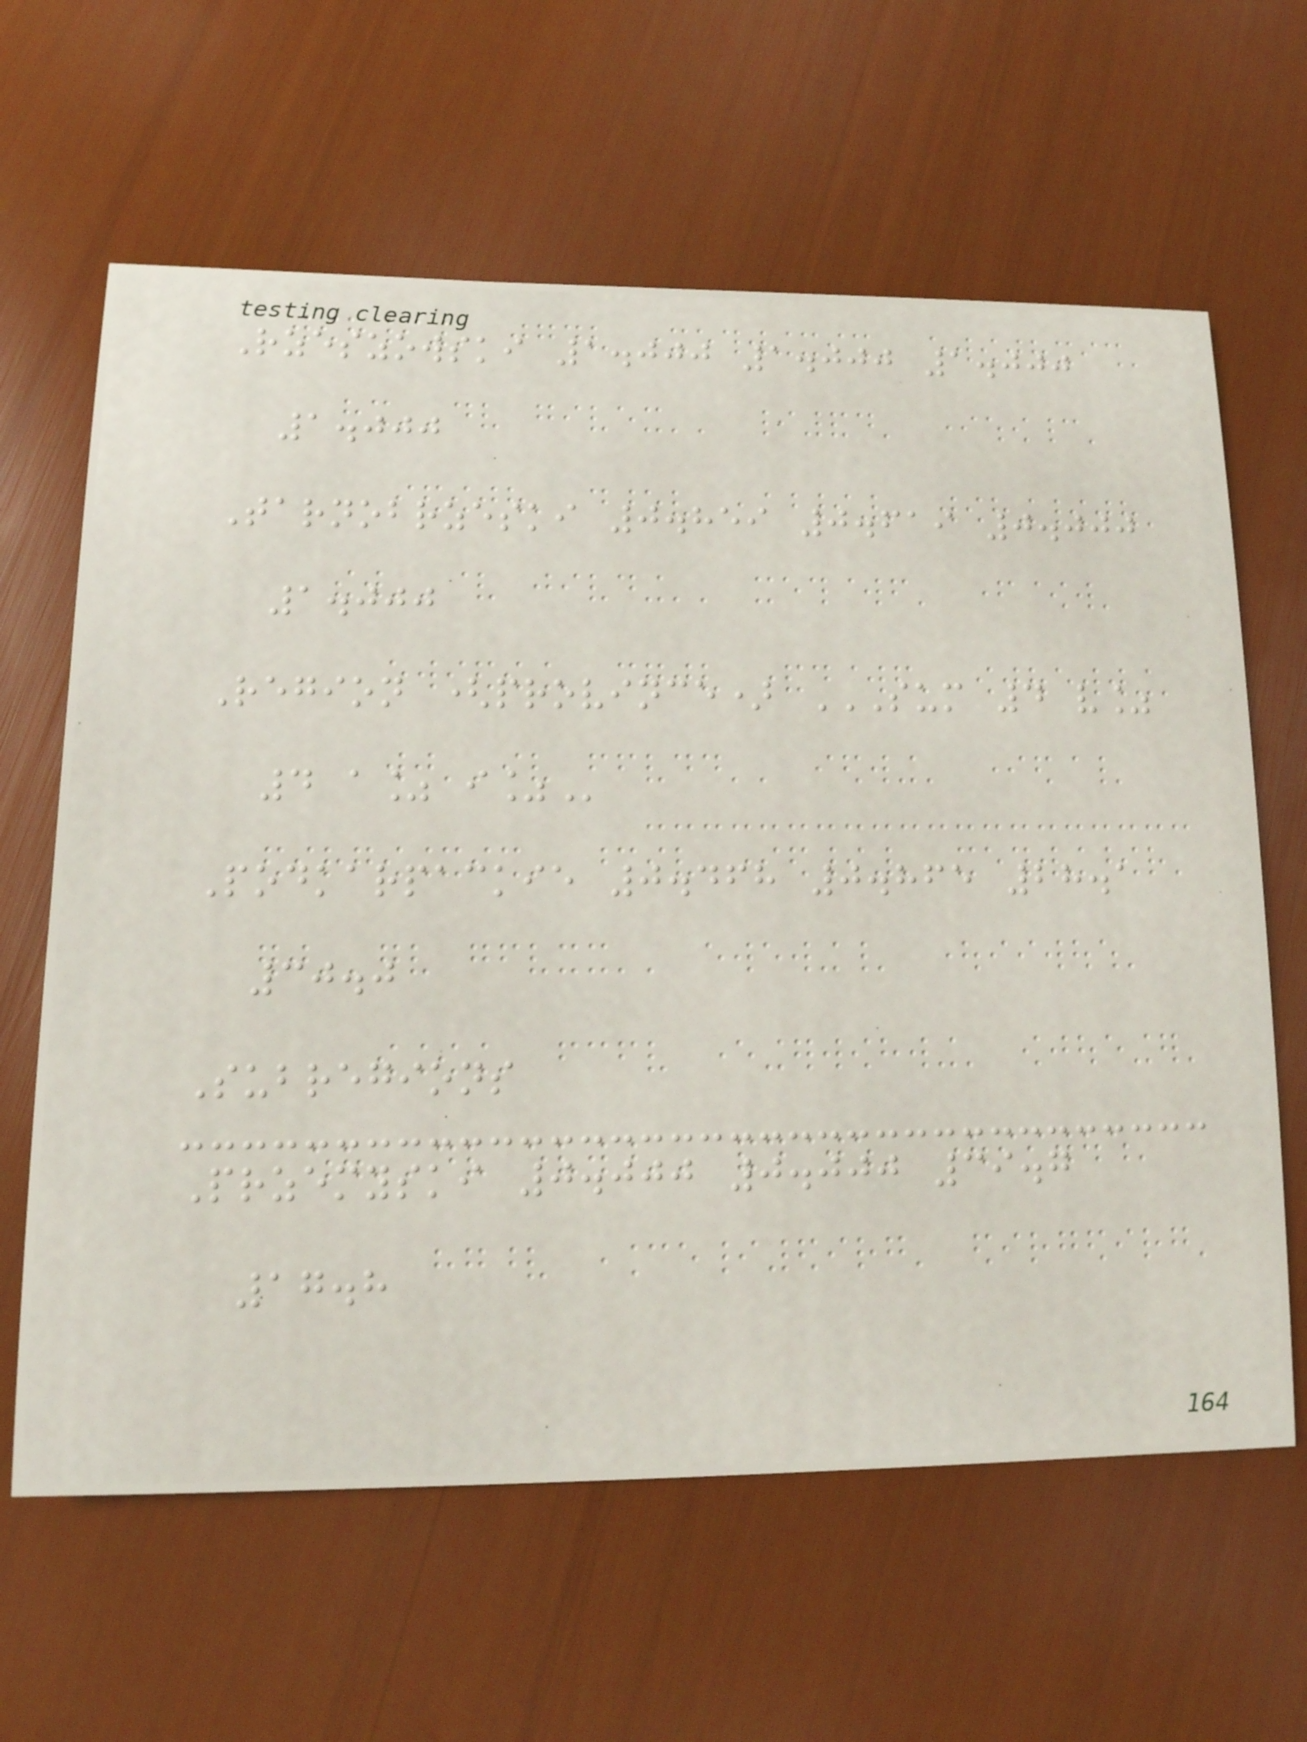Rzeszowski 1.000 1.000 1.000
1.000
Tarnobrzeski 0.859 0.619 0.000
1.000
Region (province) SUM 4 V%
4 A% I%
Podkarpackie 0.468 0.865 28.1
30.0
Subregions
Przemyski 0.000 0.000 39.7
17.8
